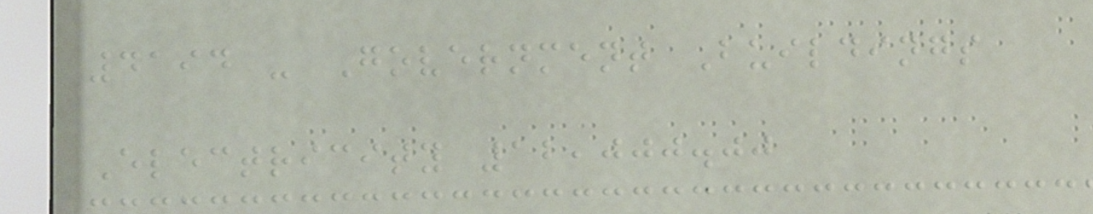4194 - Government Buildings
Electricity 12,000.00
